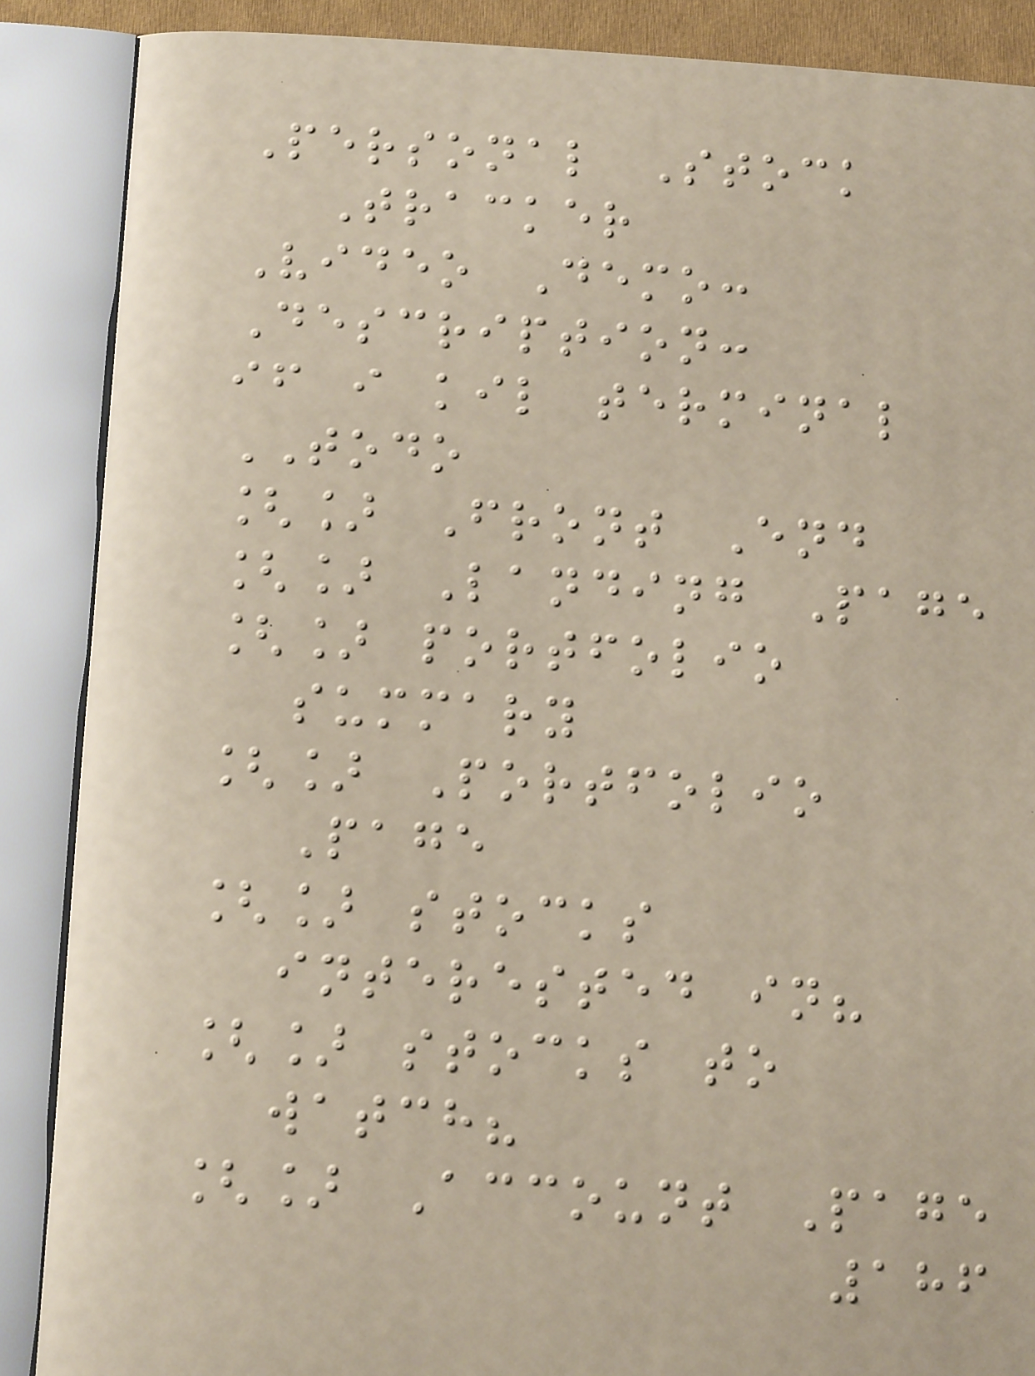Personal Stock
Tracker
Video Demo:
Description:
if i kil terminal
TODO
[] Front End
[] Landing Page
[] portfolio
summary
[] Portfolio
Page
[] stocks
interested in?
[] stocks to
watch?
[] Account Page
186
